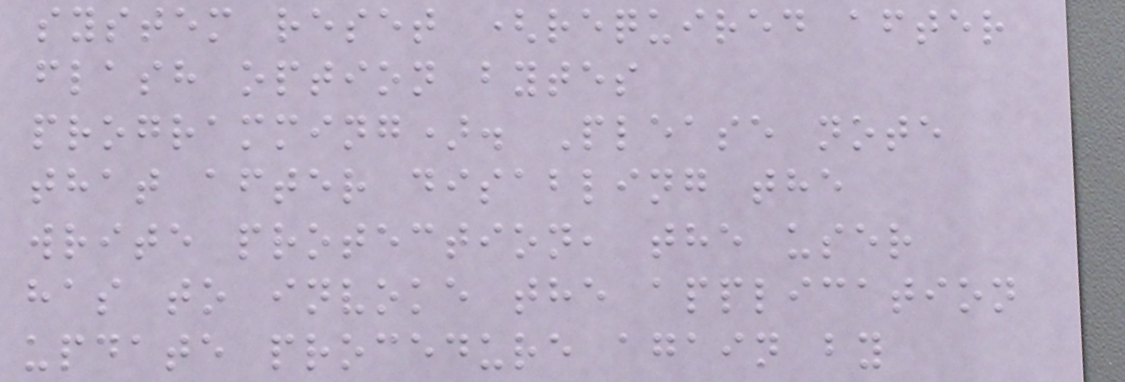system reset (required after
flash option bytes
programming). Please note
that after disabling the
write protection, the user
has to invoke the application
update procedure again by
